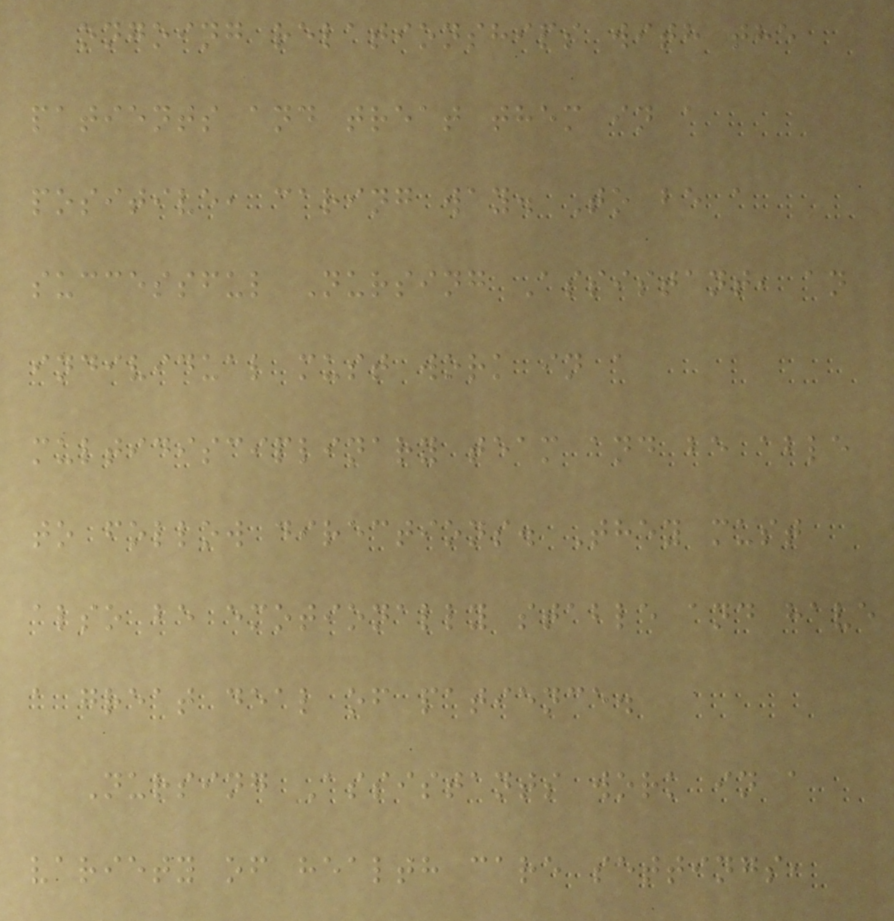ongoing relationships with the
patients and treat them in a
positive, caring way. To be a
successful Nursing Assistant, an
individual must work in a
multidisciplinary team and be able
to follow directions. They must
also be emotionally stable and have
a great deal of patience.
Nursing Assistants work in a
variety of health care settings,
